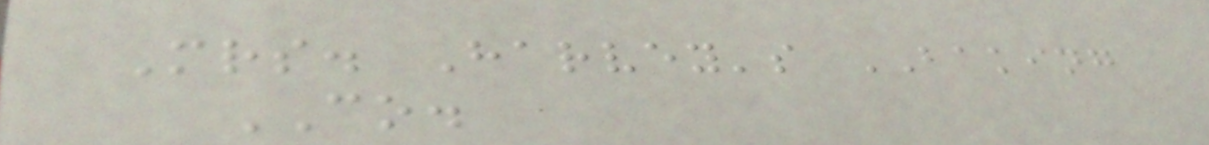Mrs. Harvey's BAKING
CO.
